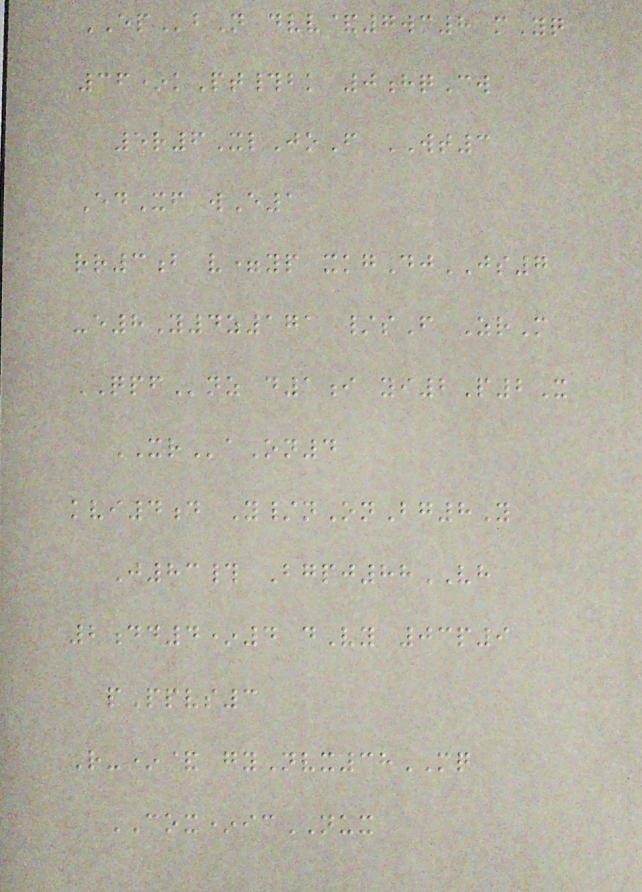EPbN dvv&7wc8 mYq
36*kPt#bk 0hqCw
5r6XlJoF WT3
EdXf wE1
rr3b v=yp xkgDjJS7
-e8Y4z171 /sF ZrM
QPFnz d1i yi2P2X
XRaOn4
kvi4d Y/nOnBg8Y
J83# Bgpj88VH
2dd4*4 dVy 03p9
pPpvs3
R-*& gyNvx38MQ
COX*icNUX
